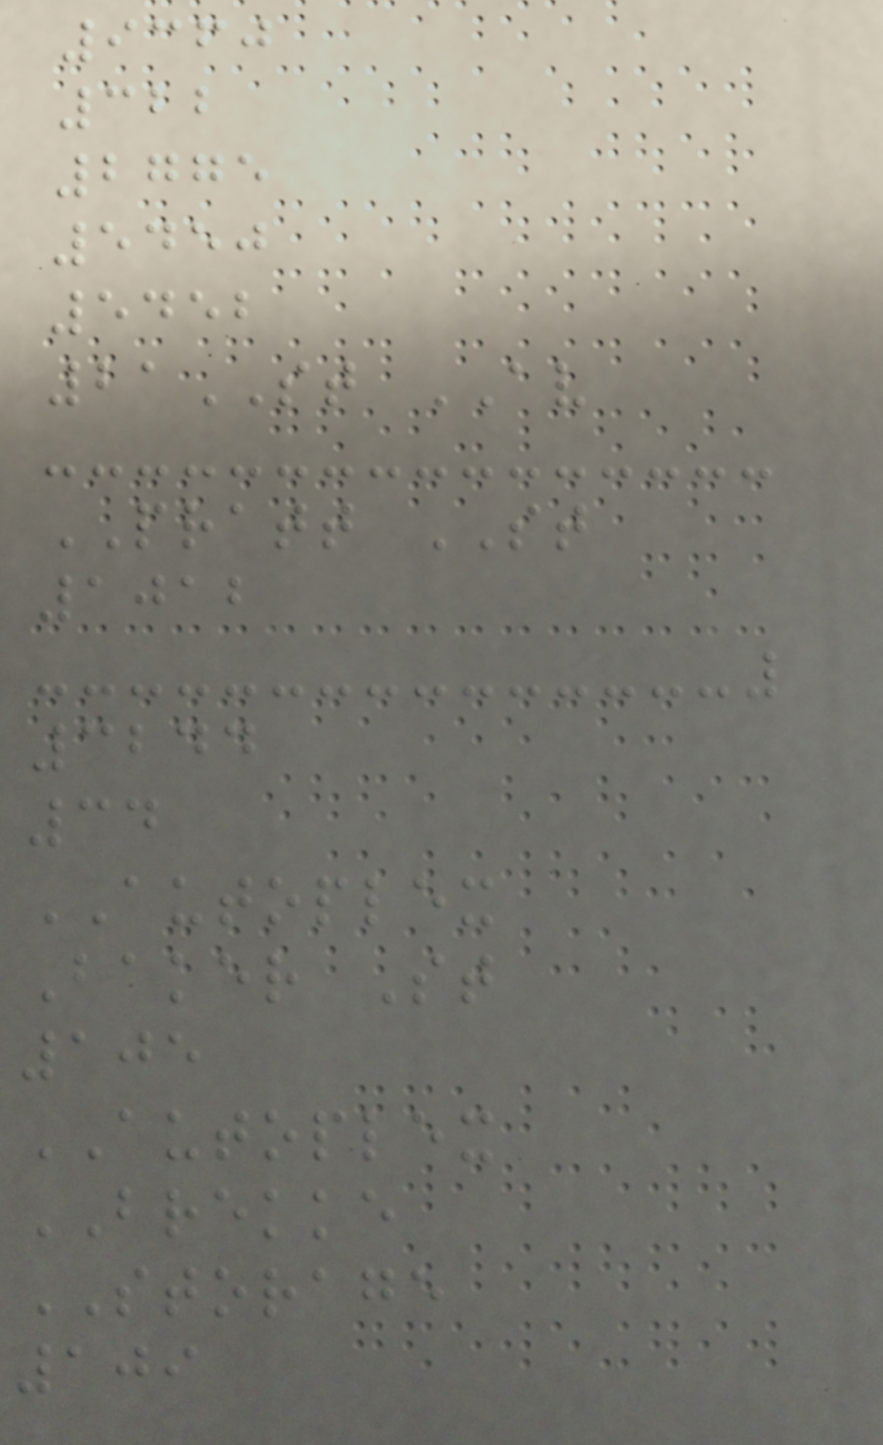9360
322
2775
5450
5452
21ST AV
PRATT ST
1012
3244
34
AUTOPLEX
Baker St
105
AUTOPLEX
BREKKE
STORAGE
109
